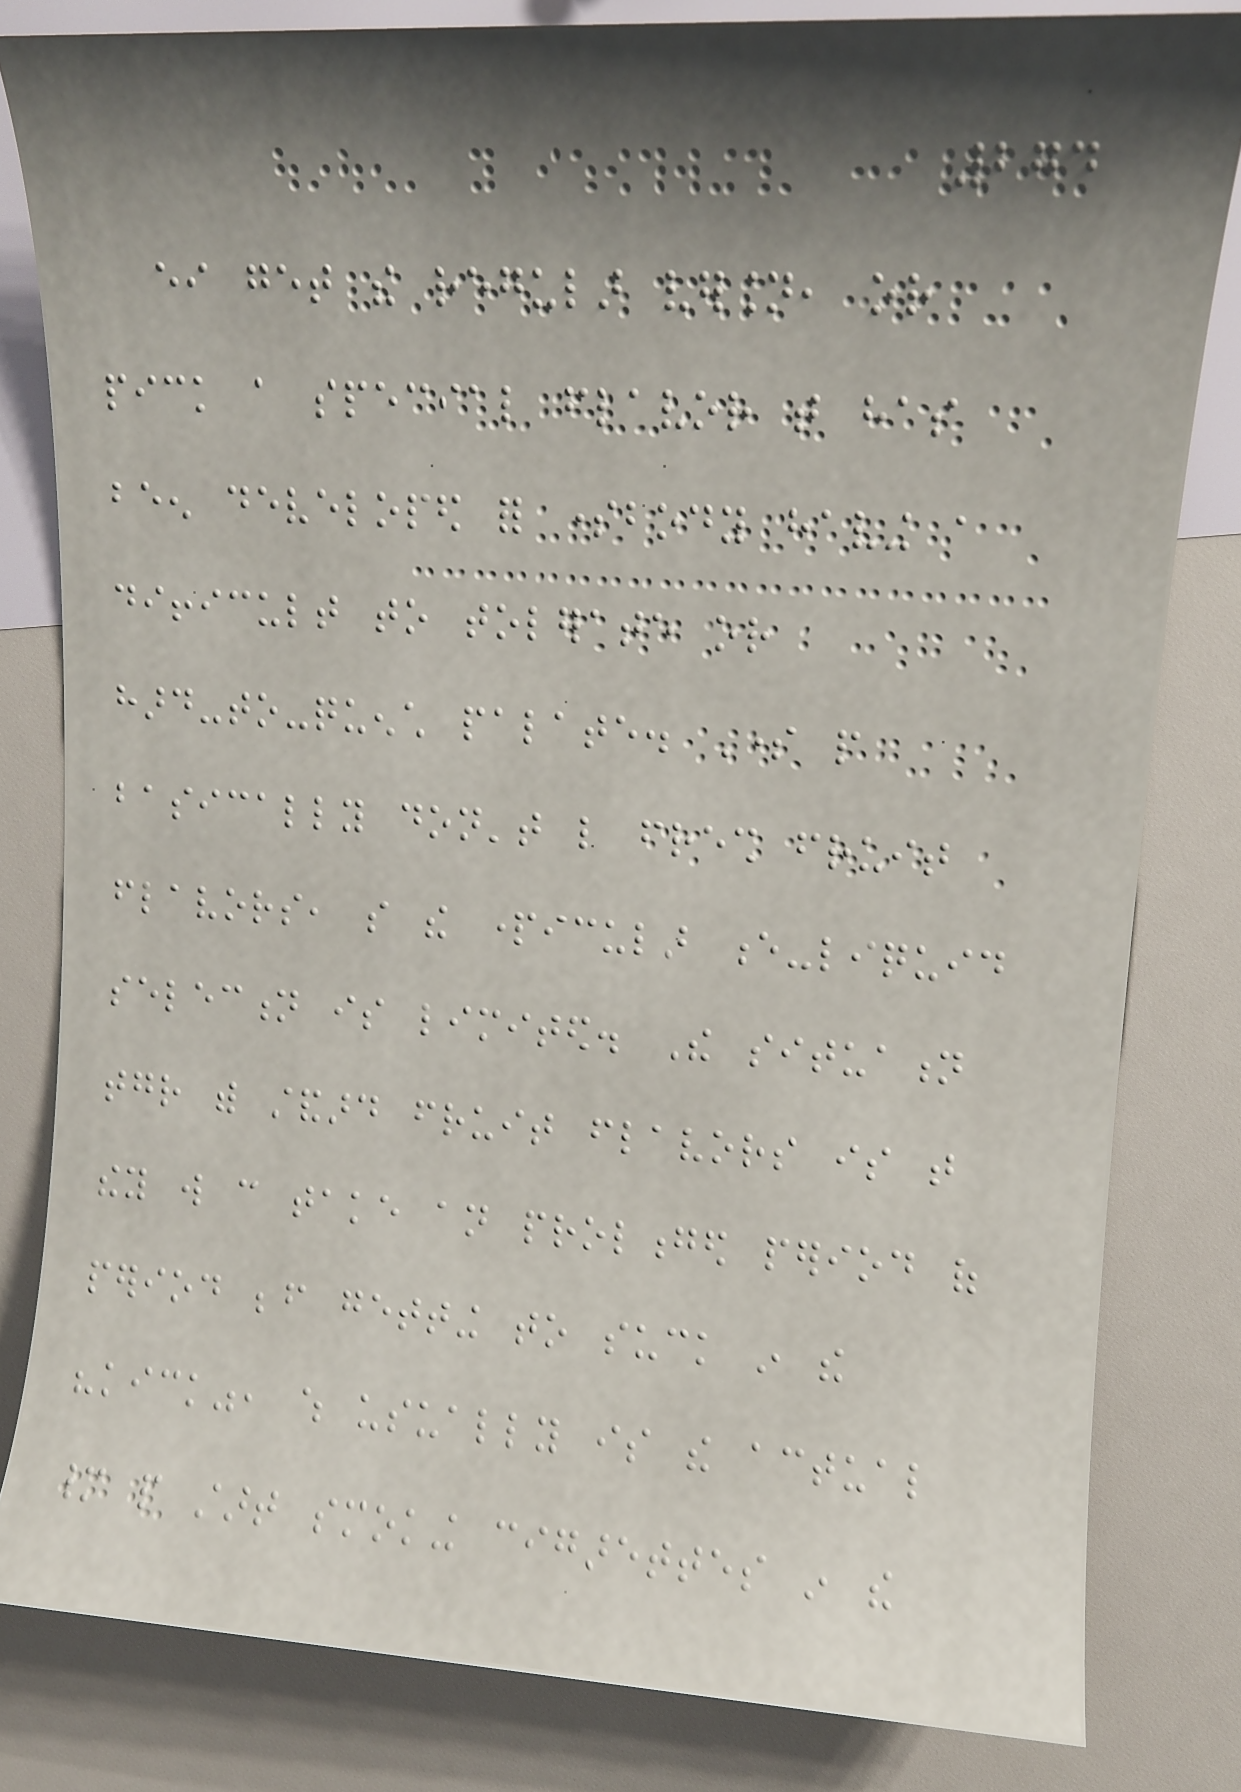274
either get the regular version, or
pick a special flavor that has
been developed for somebody having a
difficult to tolerate or
hard-to-quench palate. Some people
basically don't like fresh fruit
flavors, so the particular e-liquid
selection is limited. The situation
together with standard fruit flavors is that
they will can take an prolonged period of
period before getting to suck in the
"kick", which usually is the actual
many people start smoking cigarettes in the
